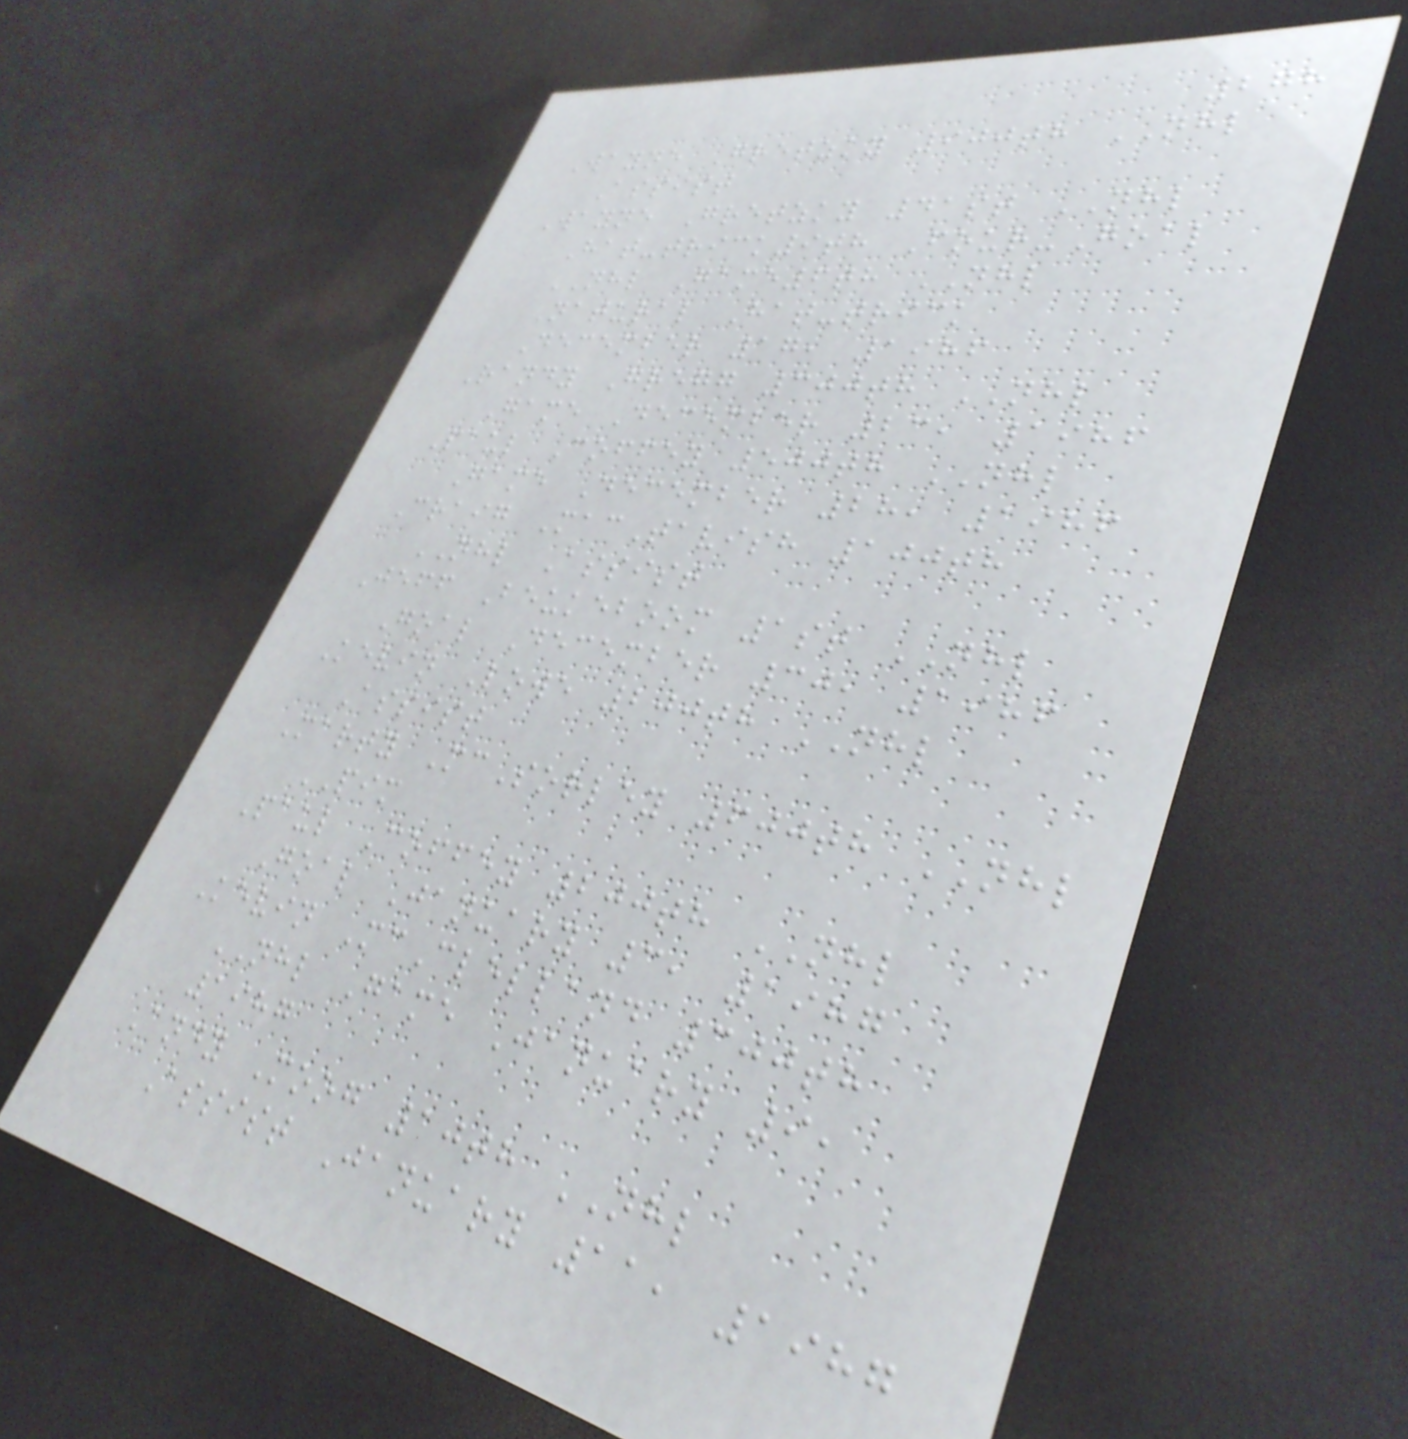278
Wayne Gretzky 900th NHL
Assist
Wayne Gretzky 41st NHL
Hat-trick9th Four-Goal
NHL Game6th NHL
Natural Hat-trick
December 17, 1986
Randy Gregg 300th NHL
Game December 23, 1986
Paul Coffey 500th NHL
Game December 28, 1986
Craig MacTavish 100th
NHL Assist
Jeff Beukeboom 1st NHL
Goal December 30, 1986
Kevin Lowe 200th NHL
Assist
Marty McSorley 600th NHL
PIM
Paul Coffey 200th NHL
Goal January 3, 1987
Kevin McClelland 300th
NHL Game January 9,
1987
Andy Moog 10th NHL
Assist January 11, 1987
